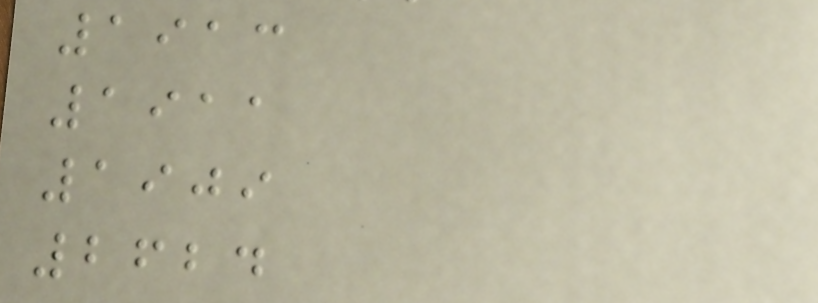1913
1911
1909
2624
